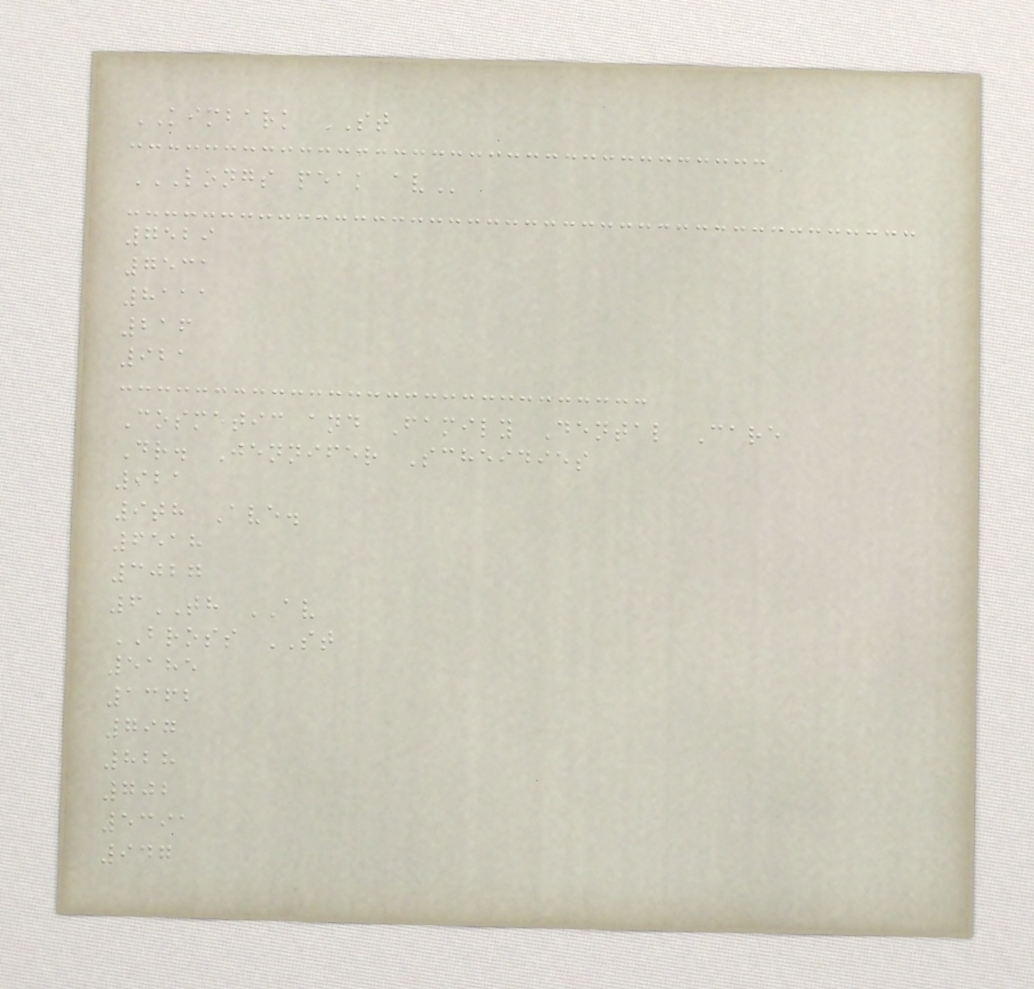KIMBARK ST
LONGS PEAK AV
7529
7531
8111
216
921
Cosmetic and Family Dental Care
Dr. Jennifer Scheidies
921
9th Ave.
6518
3027
6TH AV
BROSS ST
5185
1362
797
828
702
5391
947
